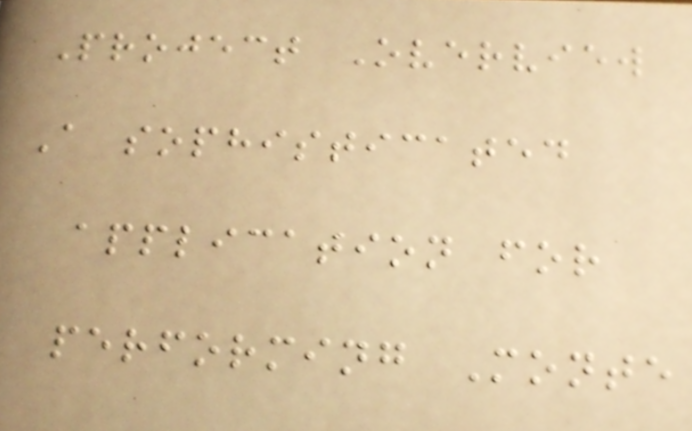Project Overview
A sophisticated
application for
performing Monte
